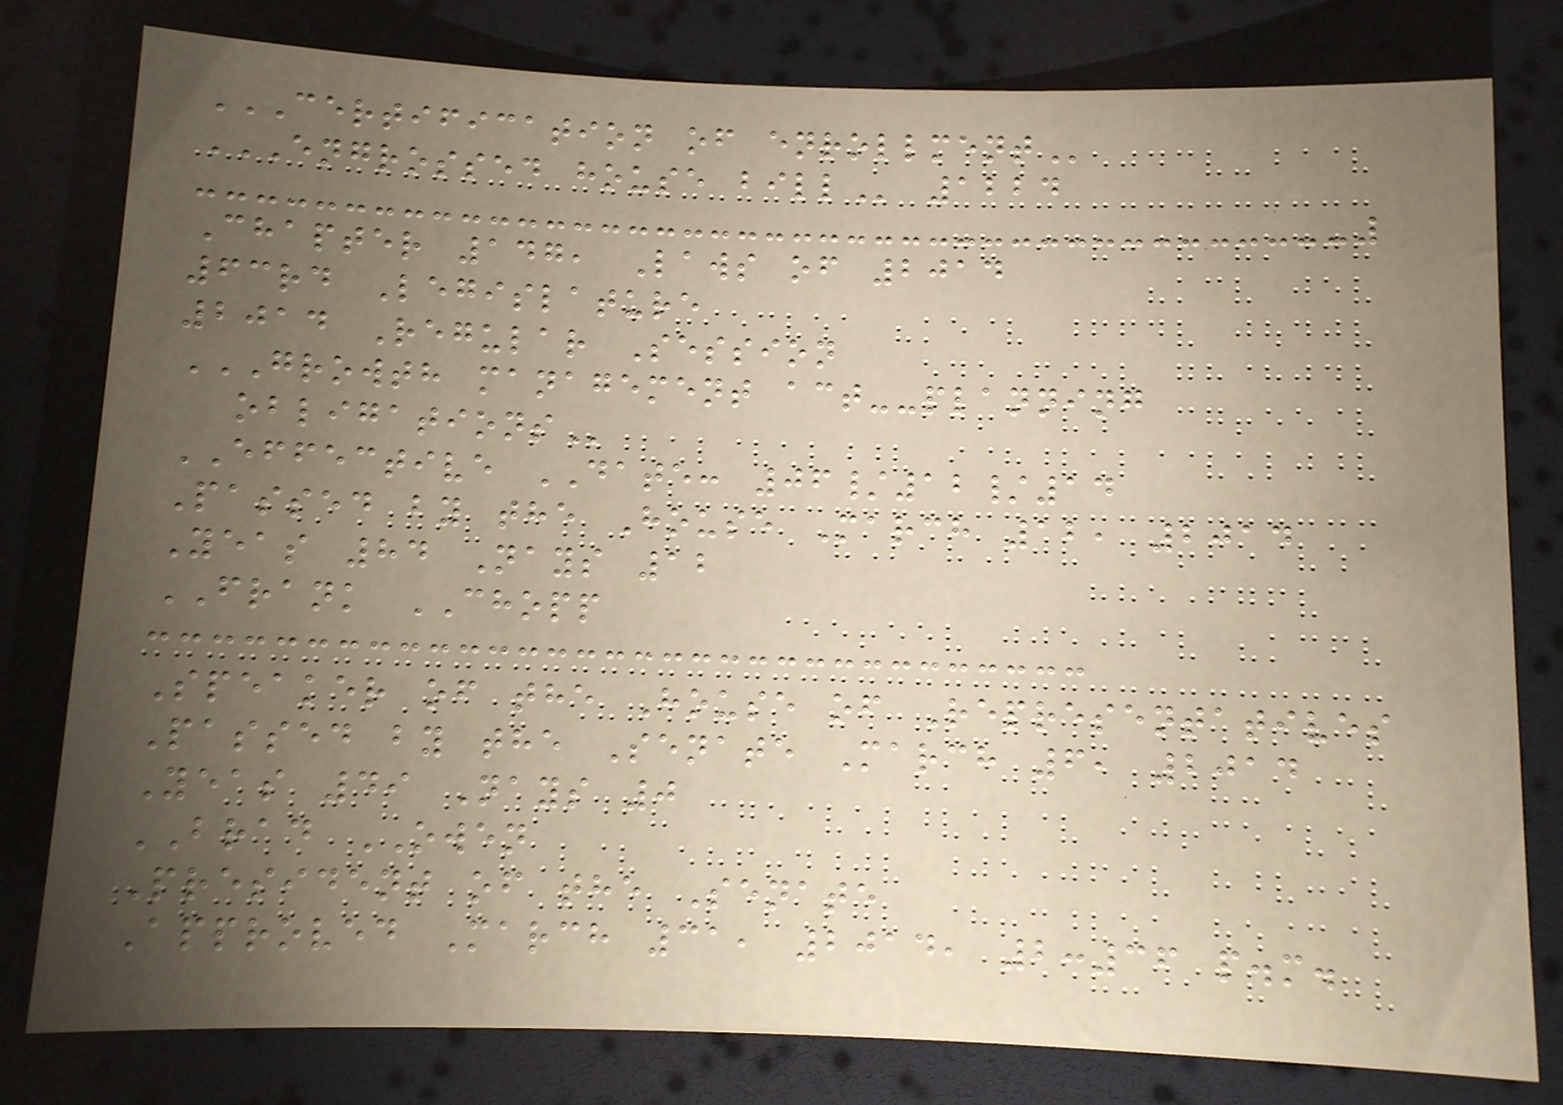CERTIFICATION OF ENROLLMENT
ENGROSSED HOUSE BILL 1224
Chapter 147, Laws of 2014
63rd Legislature
2014 Regular Session
GROWTH MANAGEMENT ACT--PLANNING
OBLIGATIONS
EFFECTIVE DATE: 06/12/14
Passed by the House March 12, 2014
Yeas 84 Nays 12
FRANK CHOPP
Speaker of the House of Representatives
Passed by the Senate March 6, 2014
Yeas 49 Nays 0
BRAD OWEN
President of the Senate
Approved March 31, 2014, 2:36 p.m.
